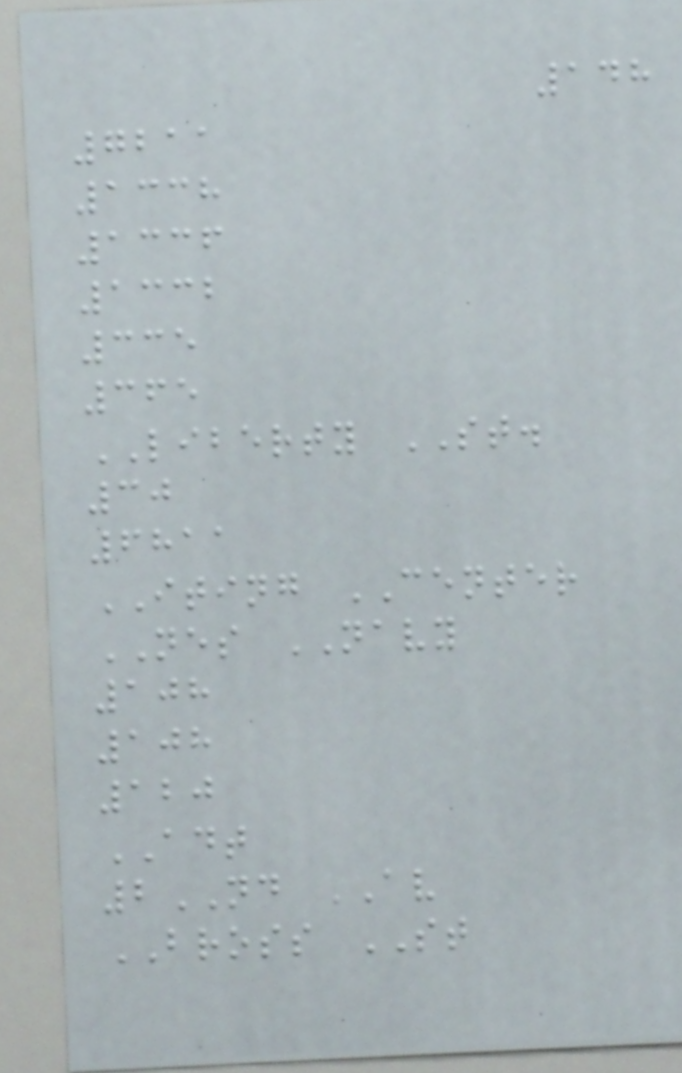148
7211
1338
1336
1332
335
365
LIBERTY ST.
30
6811
ITING CENTER
NES NAVY
108
108
120
ADT
2ND AV
BROSS ST
